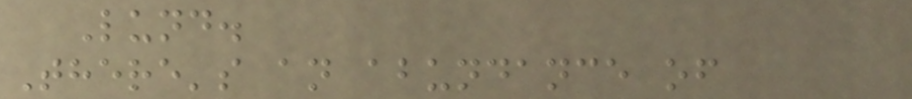Lund.
There's an abundance of
